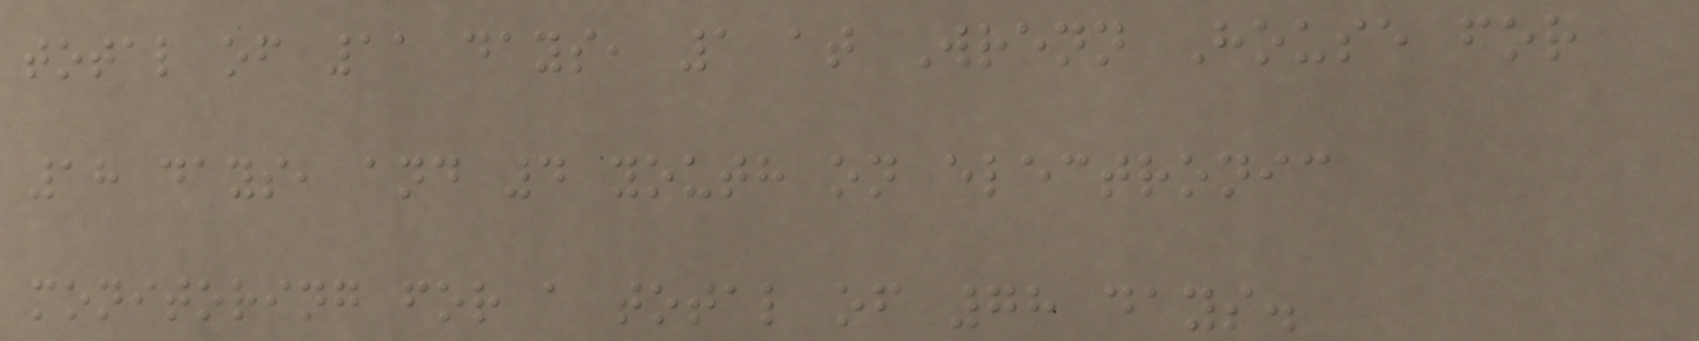total of 11 days, 1 at Wrenn House for
18 days, and 4 youth on electronic
monitoring for a total of 78 days.
